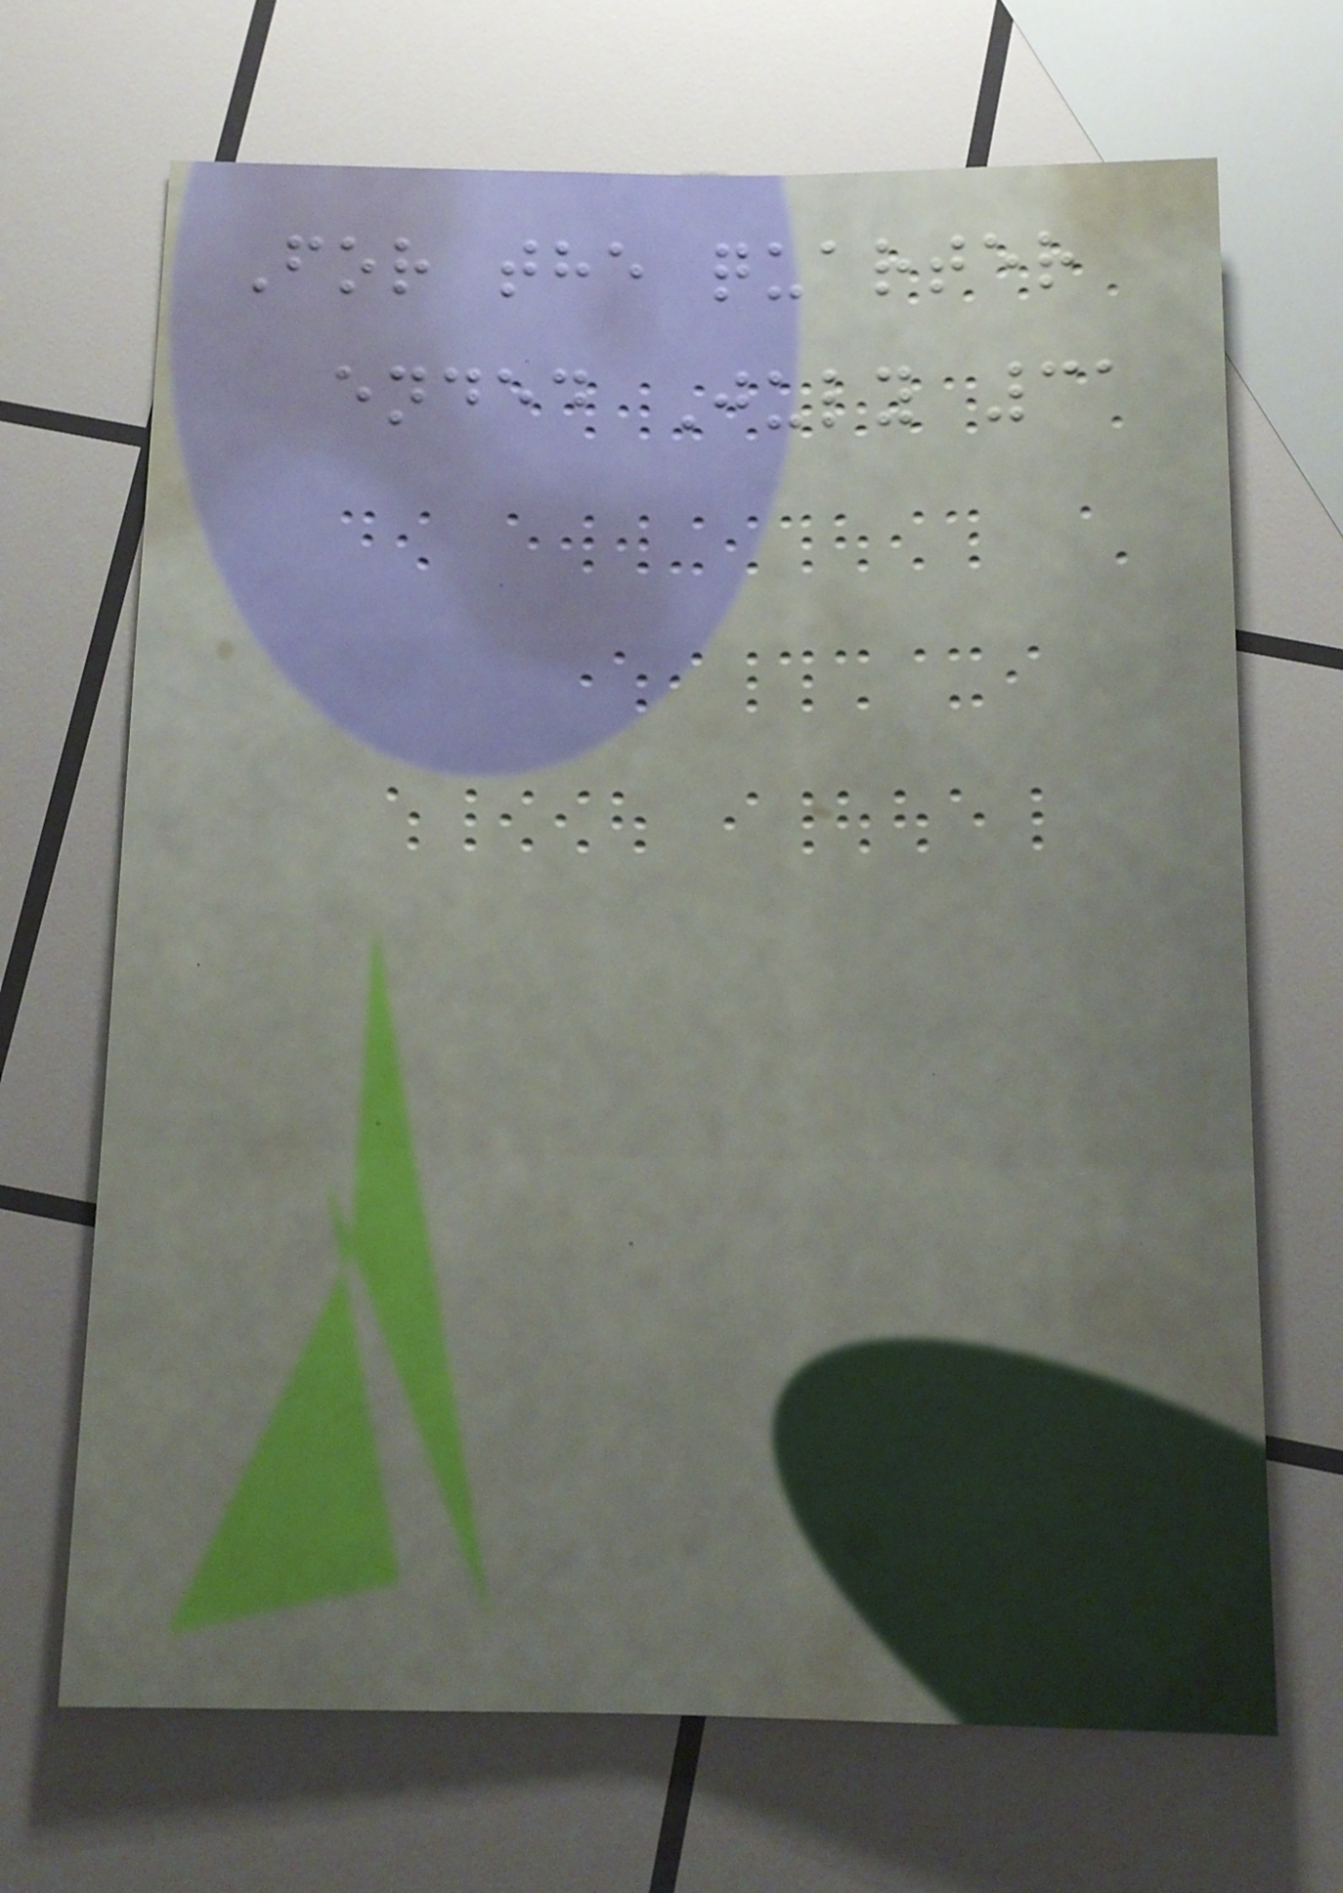For the quarter
ended July 31
